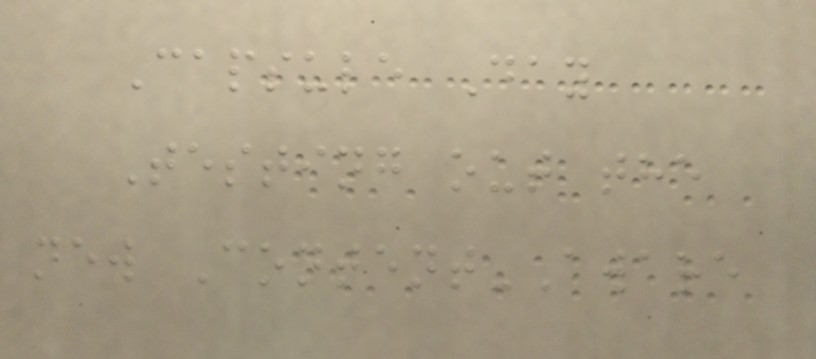Capsule Day
Testing out the
new Content-Aware
